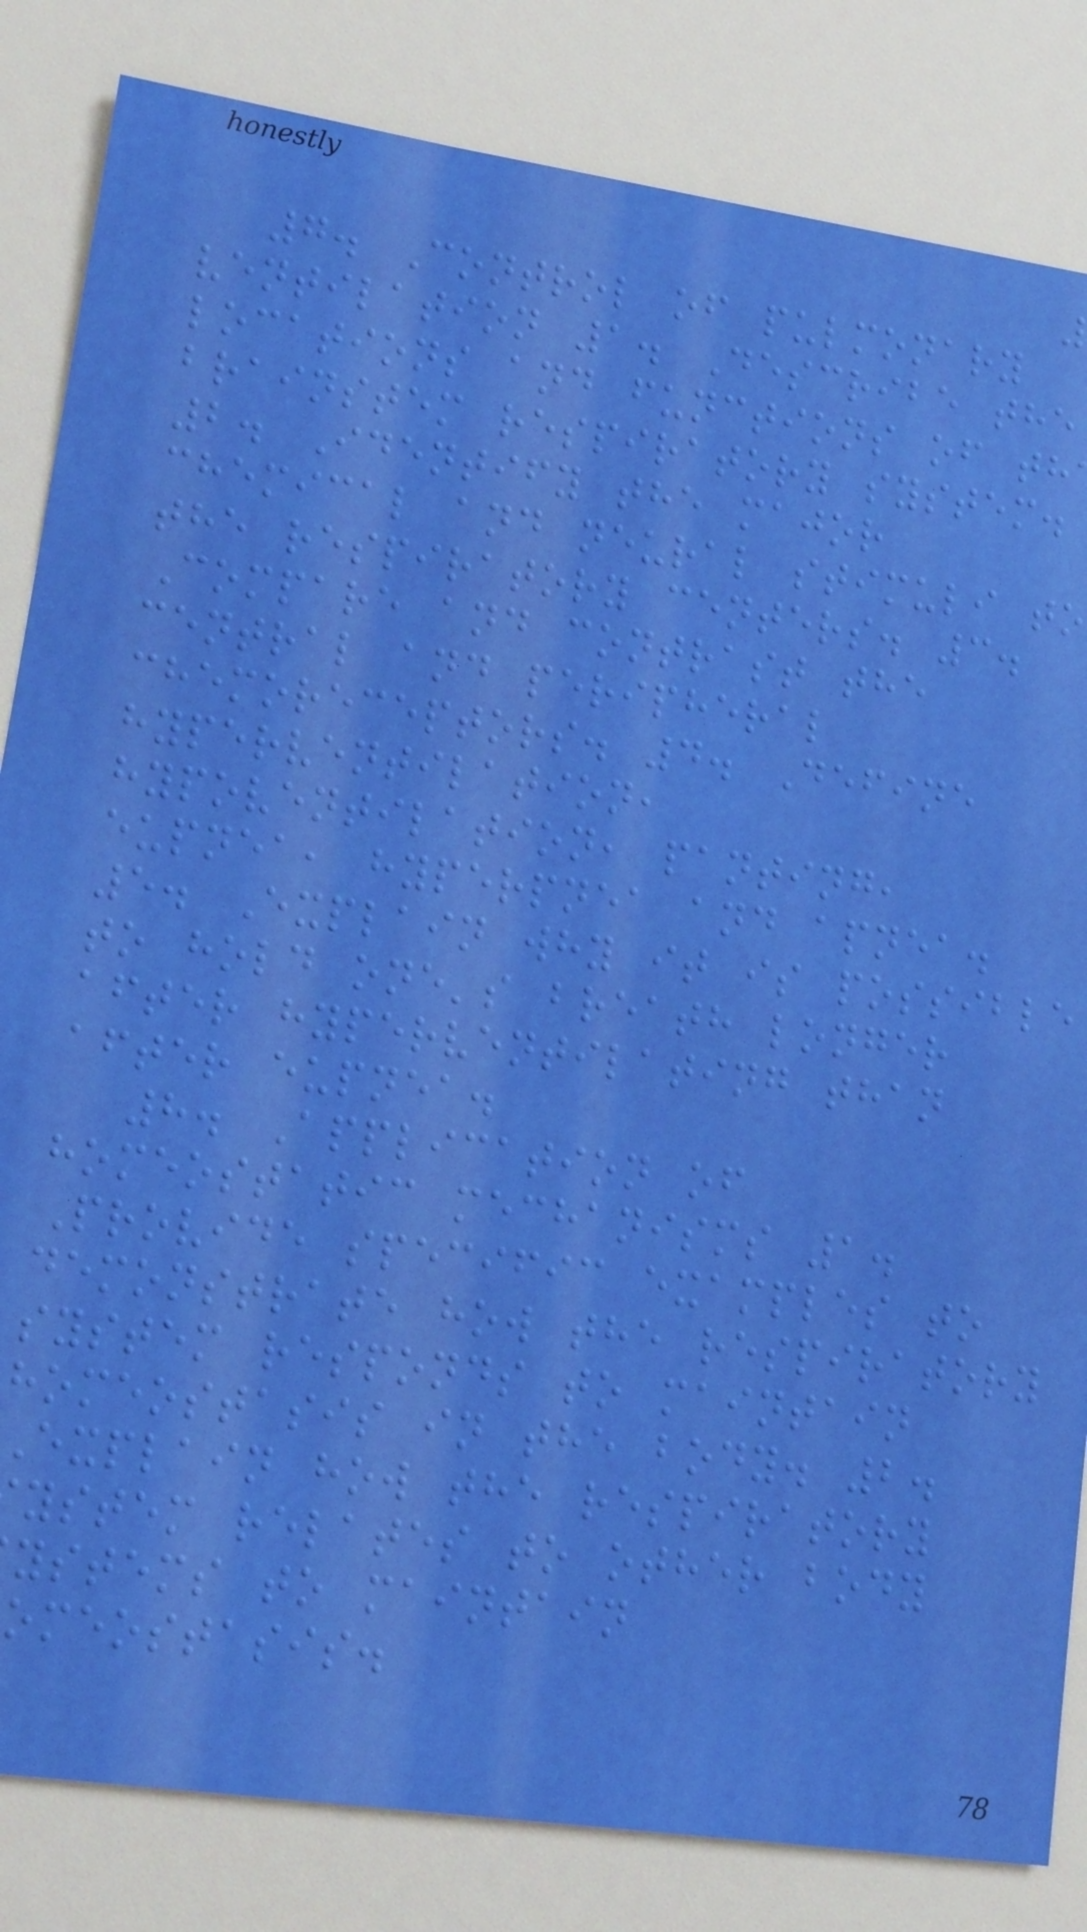7. Control of pulmonary
ventilation 1. Describe the
locations and functions of th
brainstem respiratory system.
2. Identify the major
chemical and neural stimuli to
the respiratory centers. 3.
Compare and contrast the
central and peripheral
chemoreceptors. 4. Define
hyperventilation,
hypoventilation, panting,
eupnea, hyperpnea and apnea.
5. Explain why it is possible
to hold one's breath longer
after hyperventilating than
after eupnea.
8. Application of
homeostatic mechanisms 1.
Provide specific examples to
demonstrate how the respiratory
system responds to maintain
homeostasis in the body. 2.
explain how the respiratory
ystem relates to other body
ystems to maintain
omeostasis.
